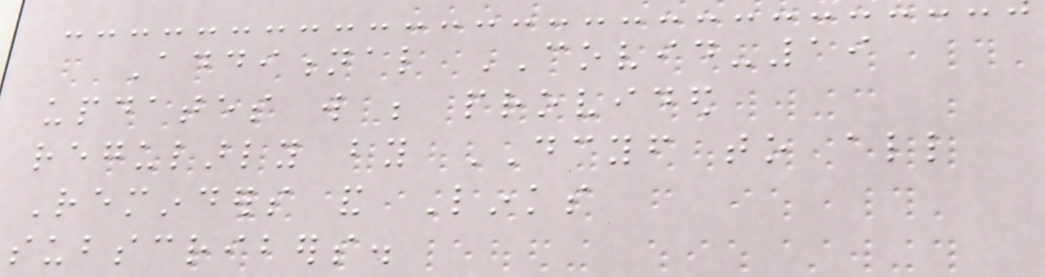Additional COVID-19
updates will be provided
regularly by DCYF to all
Reminders and Links
subscribers.
